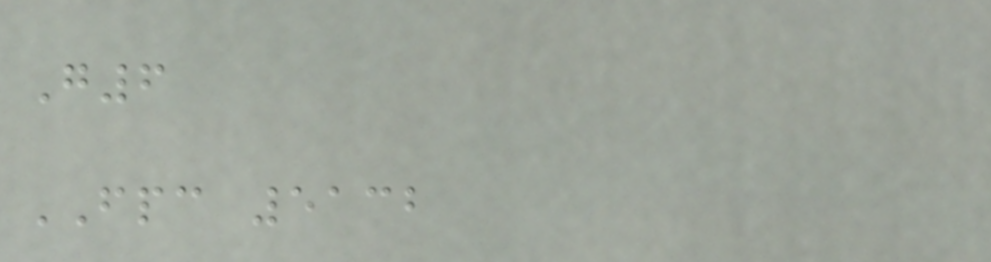G6
FPC 5132
